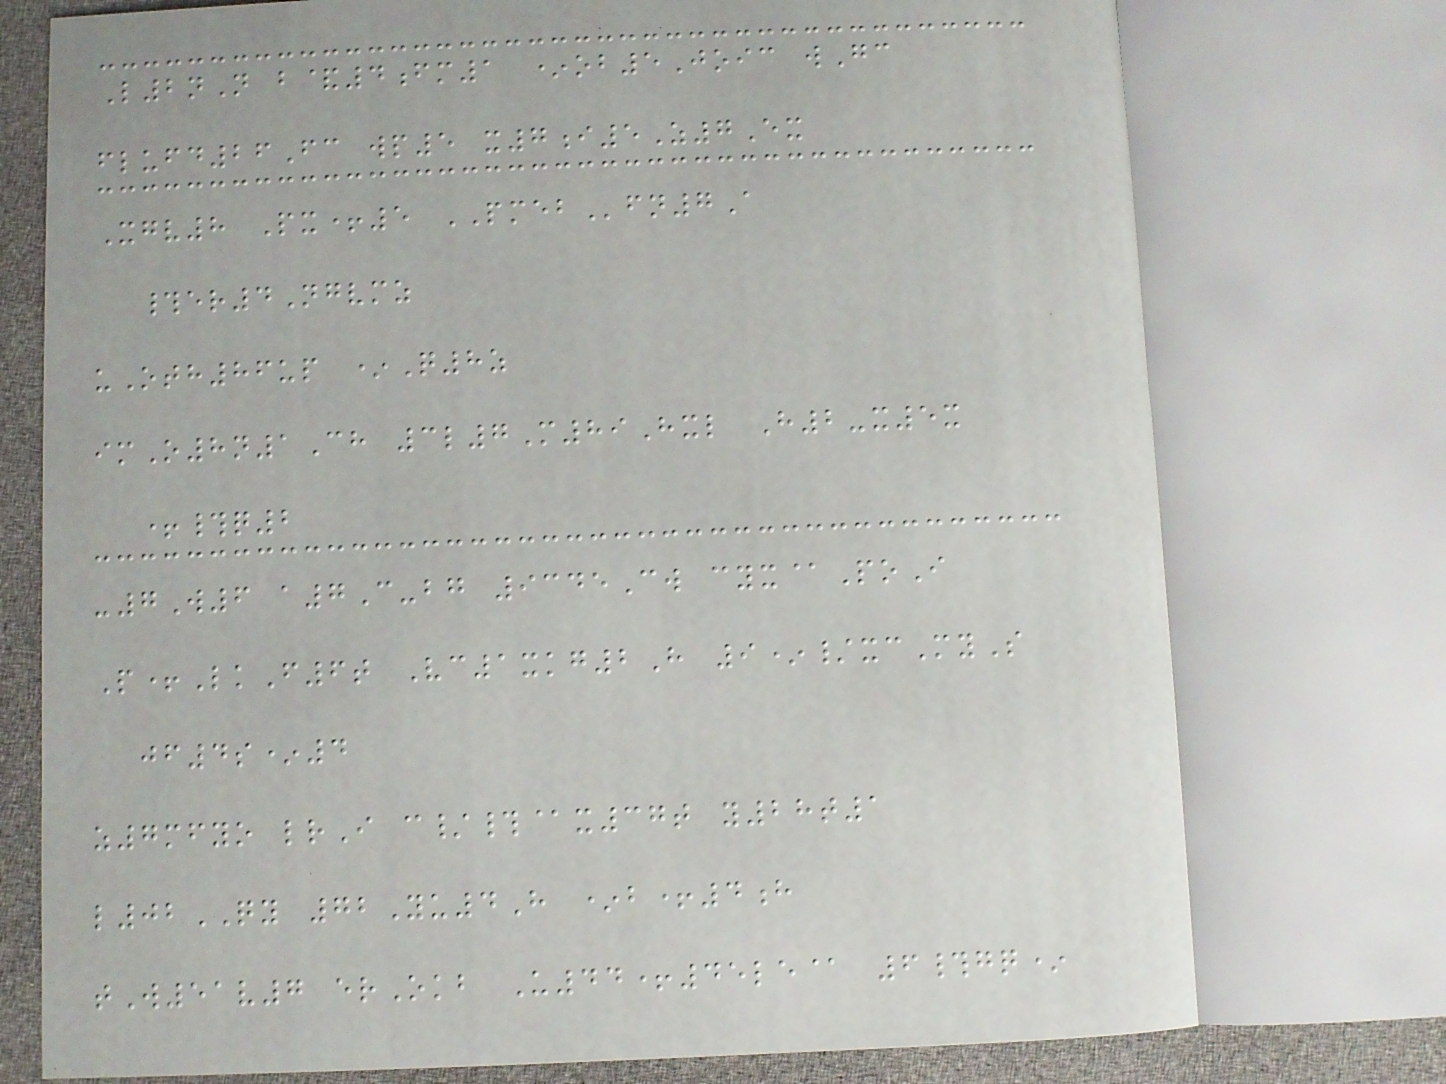L2nN b&4fm1 *ob5Joic wGc
flufd26Fc wp5 x7i5Z7Ex
Xgv8 Px+5 PMEBfn7A
#er4Ngvmz
uOth86up *Q8z
imO8n1Ch 3l7M89Hxl H2-x5x
+#q2
-7W6 a7C-bg 9345Cw cyx@PoI
P+LkF6t Vc1xkg2H 9*/xcMyS
jf4s*4
z7mfyo lrI c/#@x37t y28t1
l02QY 72Yu4H *b+4h
tW51v7 erOkb U44+45le@ 6#gq*
